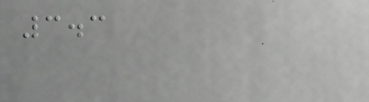3.3
